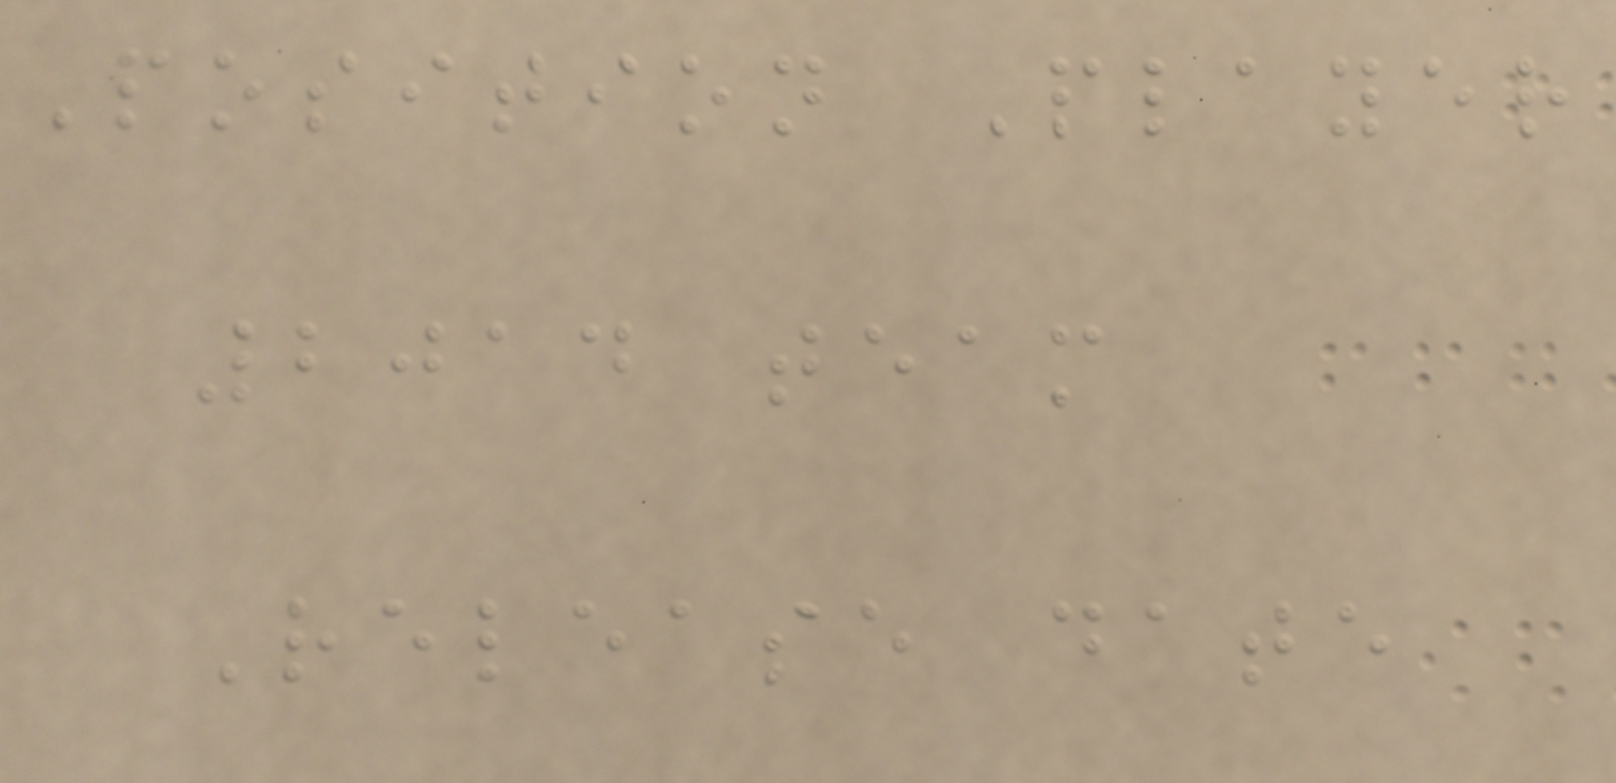Position Player
2014 team
Release date
